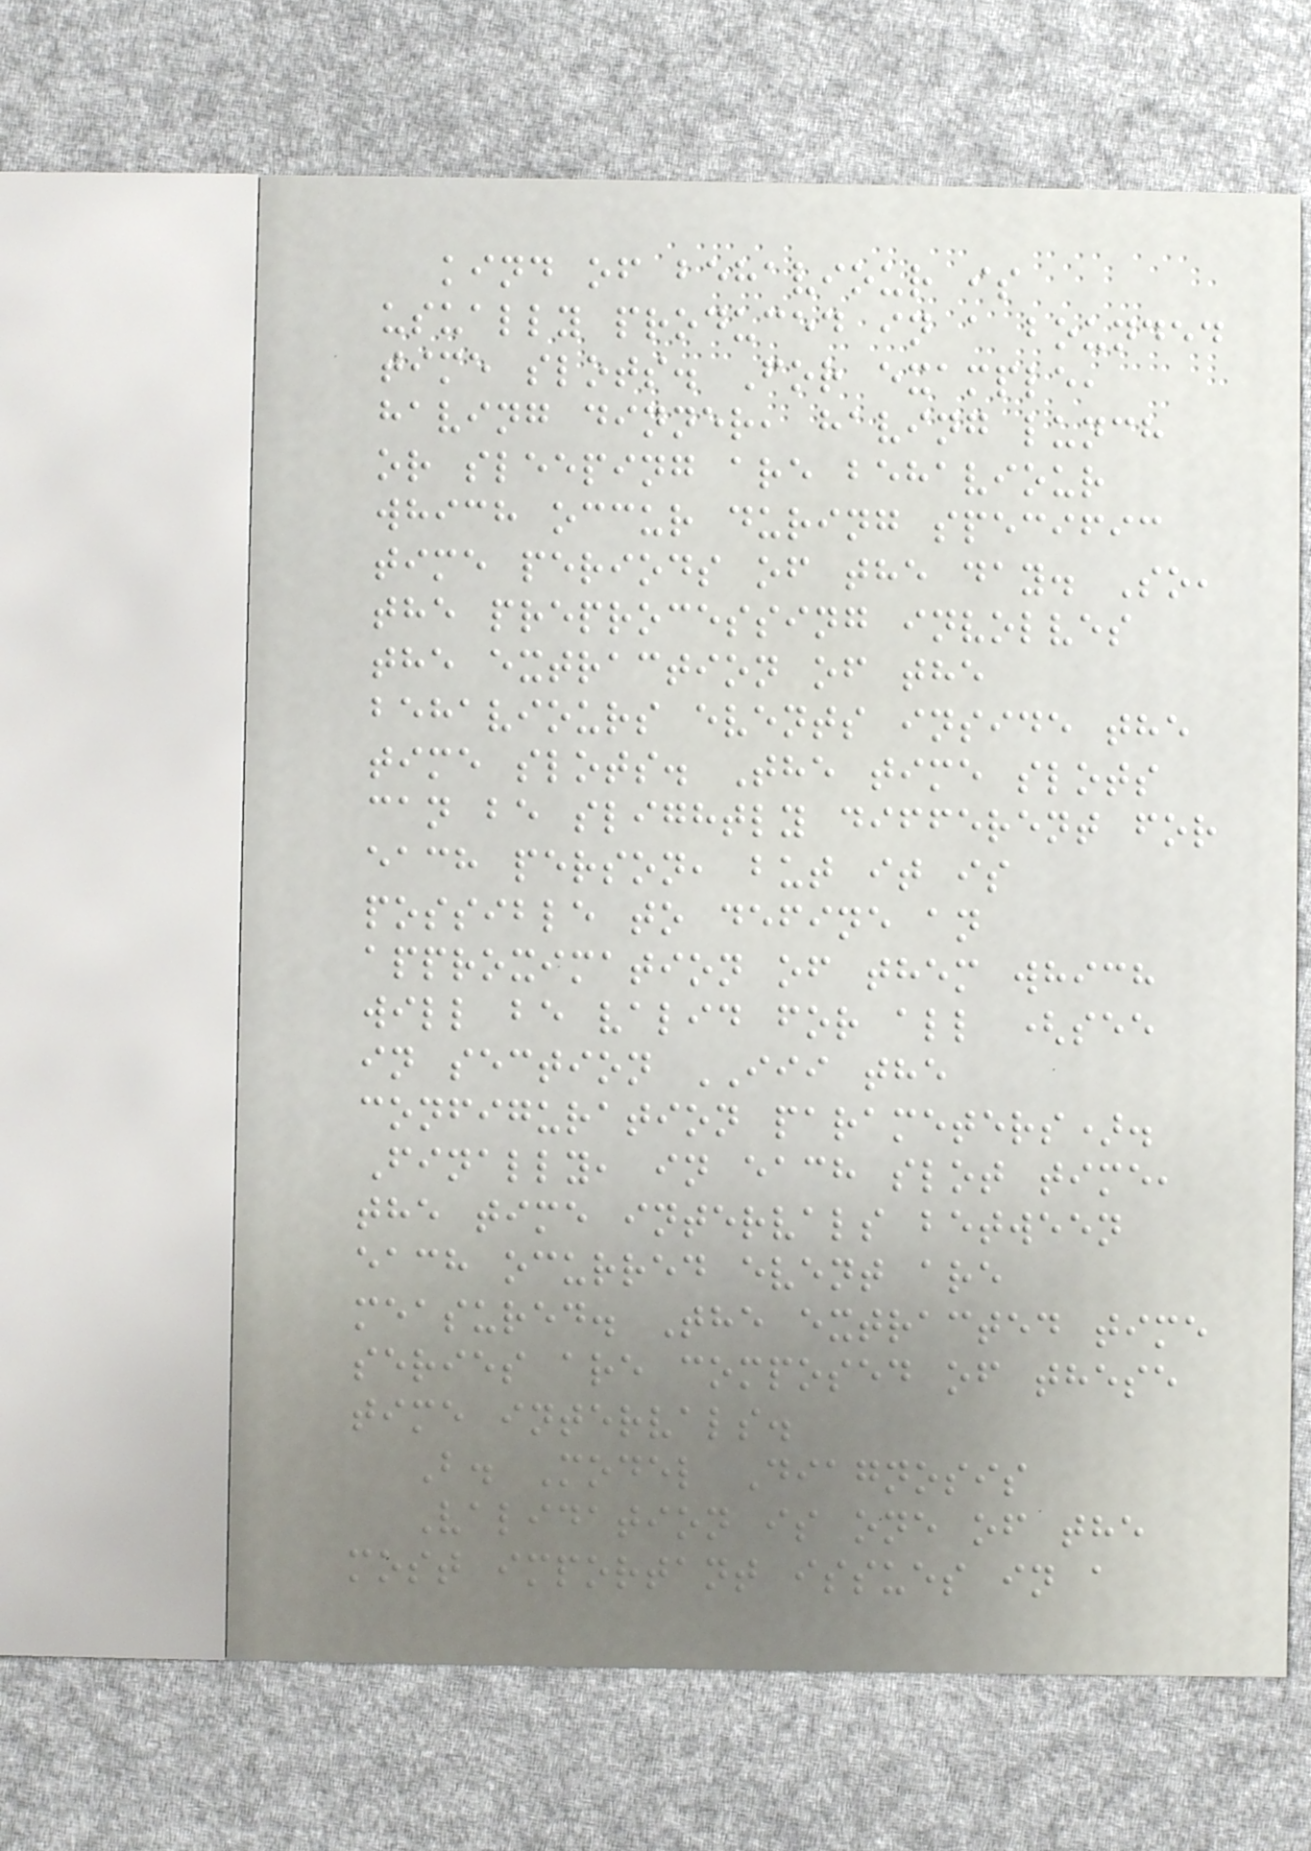kind of behaviour is
usually produced in a bounded
time slots. For example,
having dinner, having lunch
or sleeping are behaviour
which occur during specific
time periods of the day. So,
the preprocessing involves
the extraction of the
behaviours events inside the
time slots. The time slots
can be slightly different for
each person, but it is
possible to define an
approximation of them which
will be valid for all (see
in section III the
configuration parameters).
Finally, in each slot time,
the time intervals between
each ocurred event are
measured. The extracted time
series are composed of these
time intervals.
B. Model Diagnosis
Validation is one of the
most important issues in a
